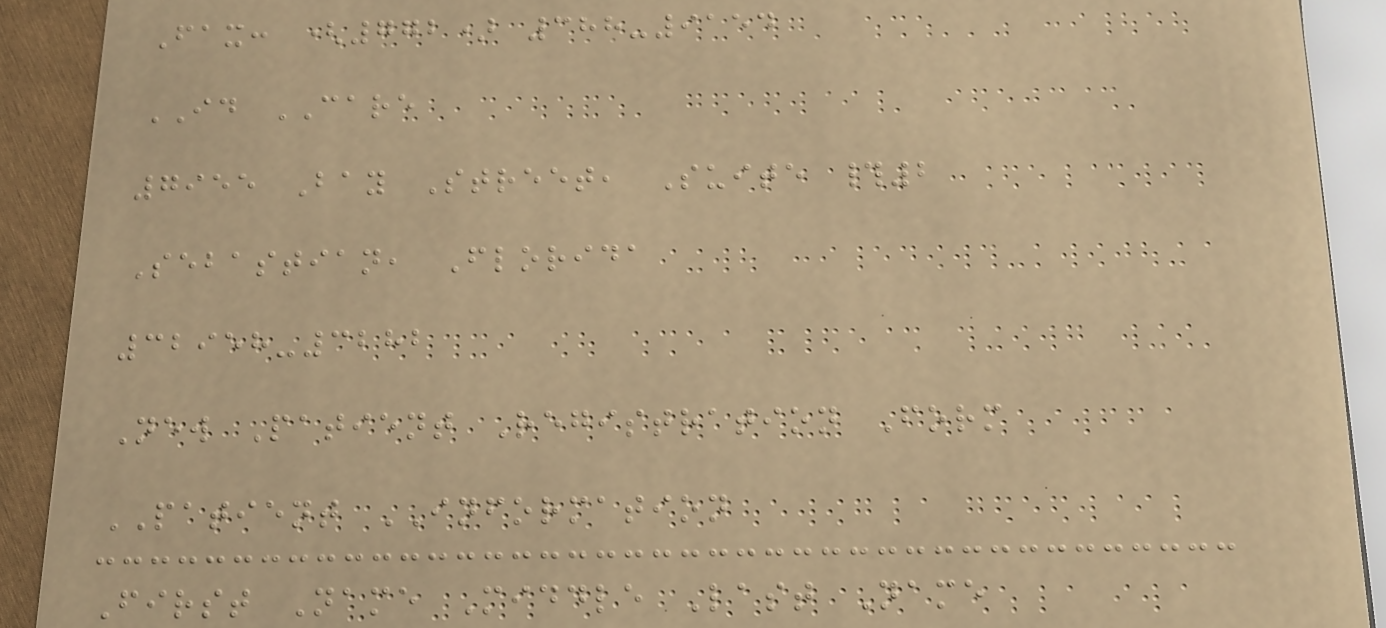Fax: (772) 388-9154
ID CARE
7955 Bay Street, Suite #2
Sebastian, Florida
32958-3282
New Patient Registration Form
PATIENT INFORMATION
First Name Middle Last Name
